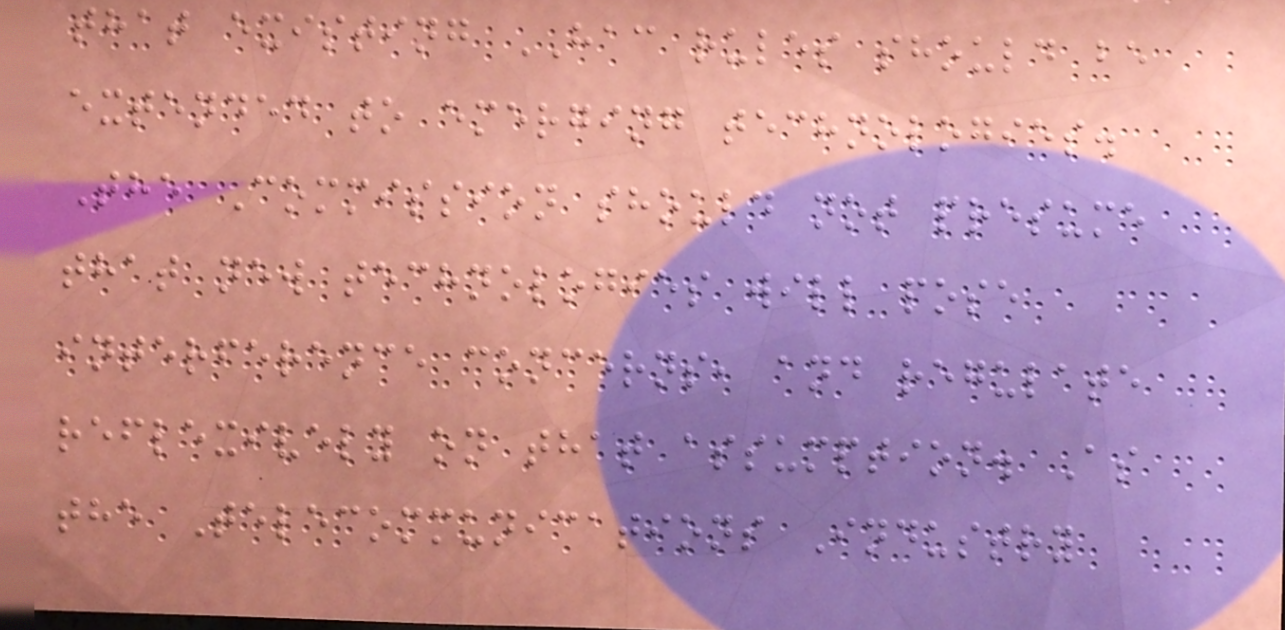that existing HAC rules should be
extended to emerging technologies.
The Commission should not presume
that new technologies will pose
interference concerns, and regulate
reflexively on that assumption. As
the Telecommunications Industry
